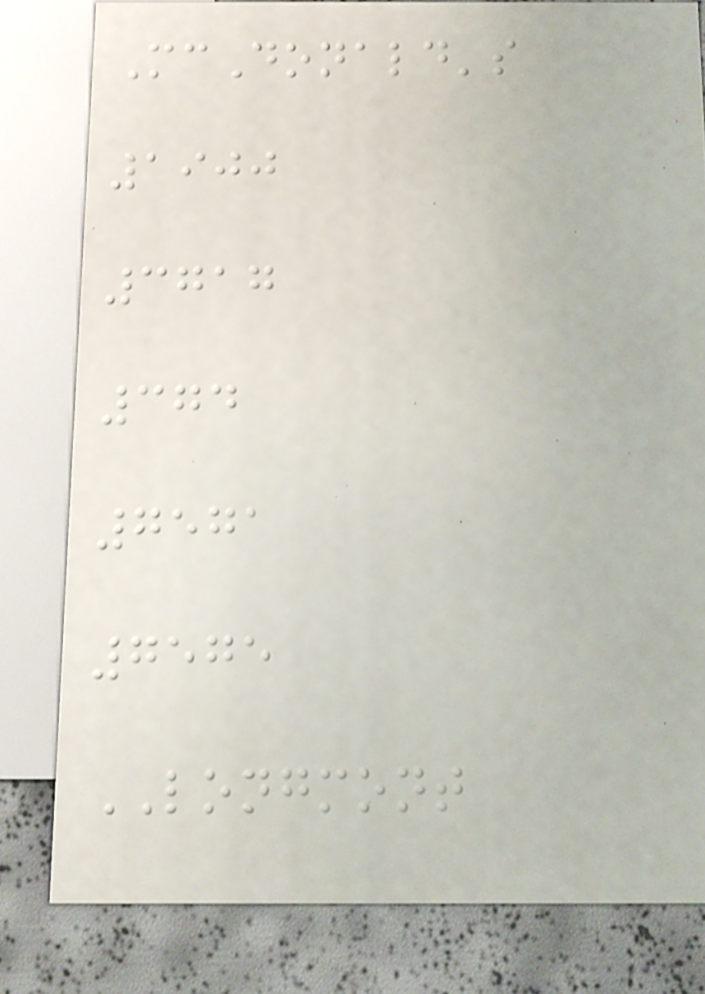McDonald's
1900
3717
374
7571
7575
LONGMONT
